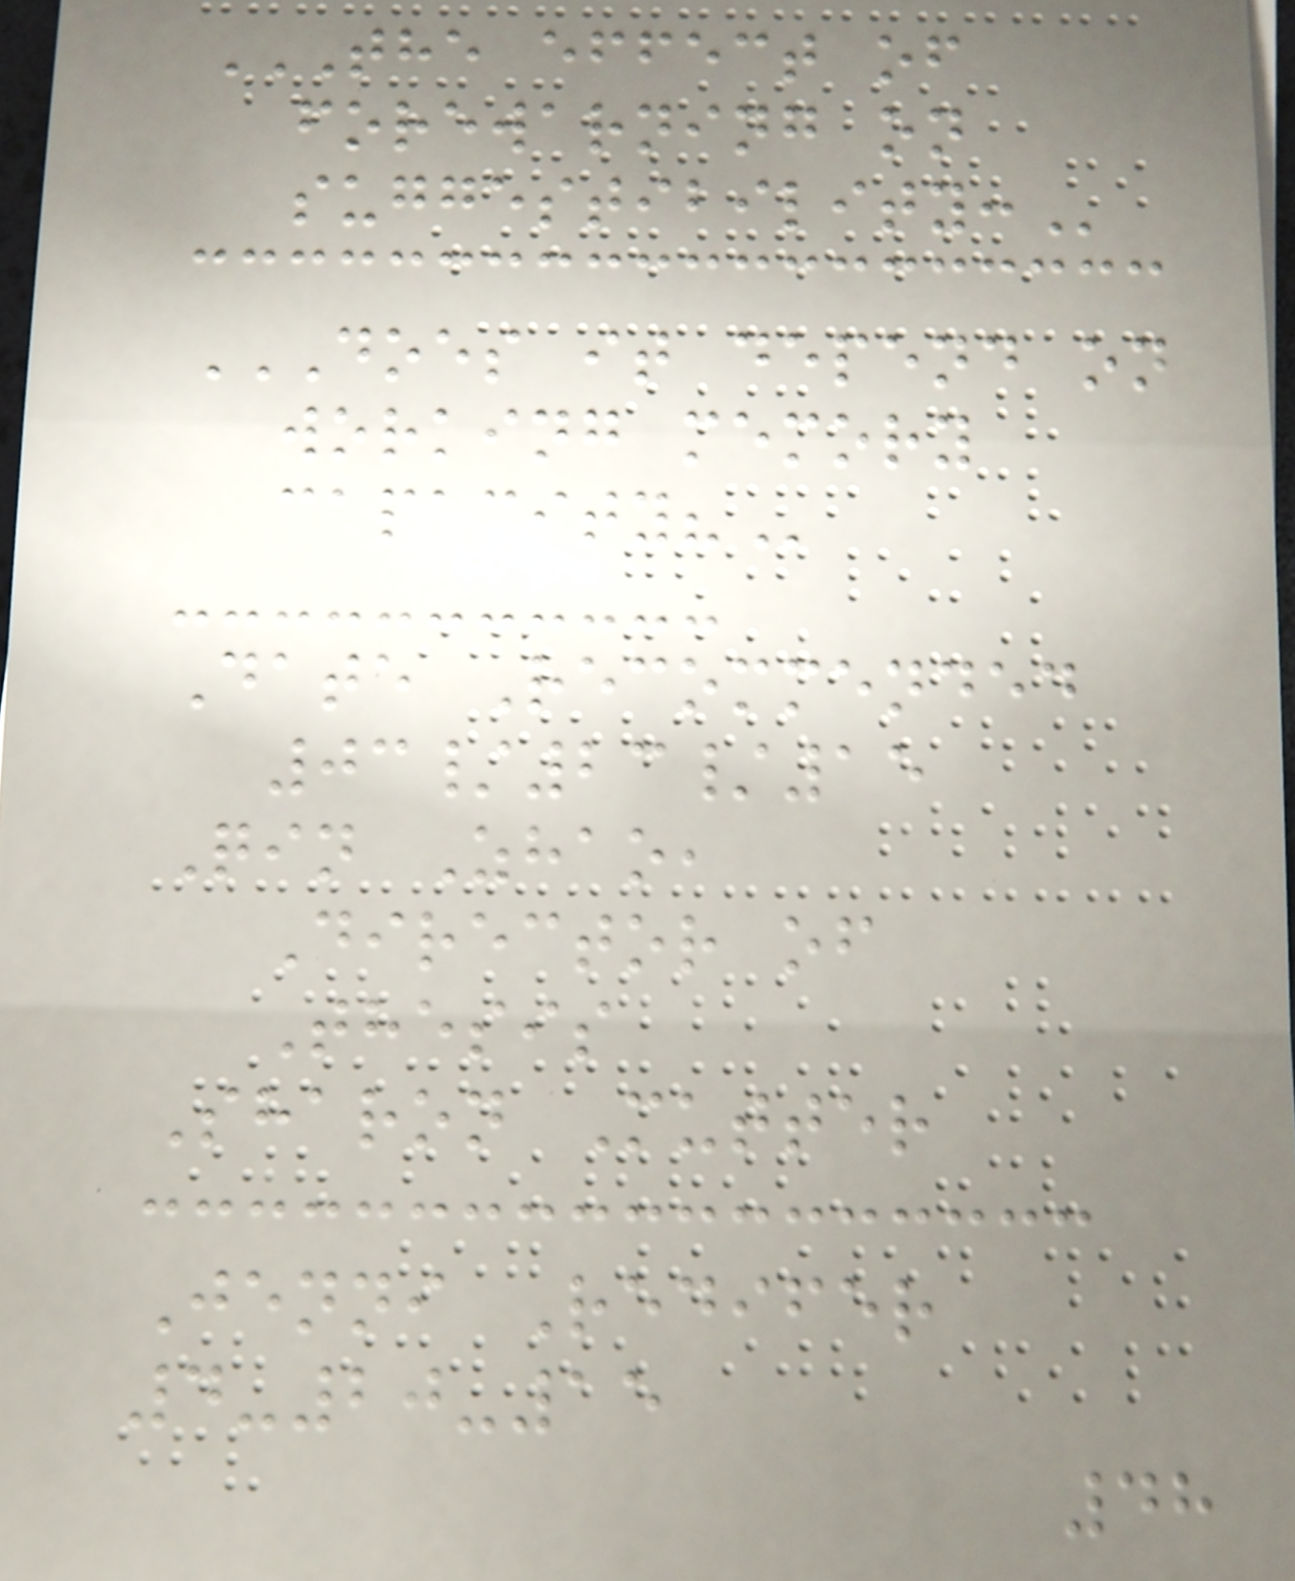THE EFFECT OF
FOREWARNING ON
SUGGESTIBILITY:
DOES IT DEPEND ON
WORKING MEMORY
CAPACITY?
Date Recommended
03/23/15
Qin Zhao,
Director of
Thesis
Sharon Mutter
Jenni Redifer
4-20-15
48
